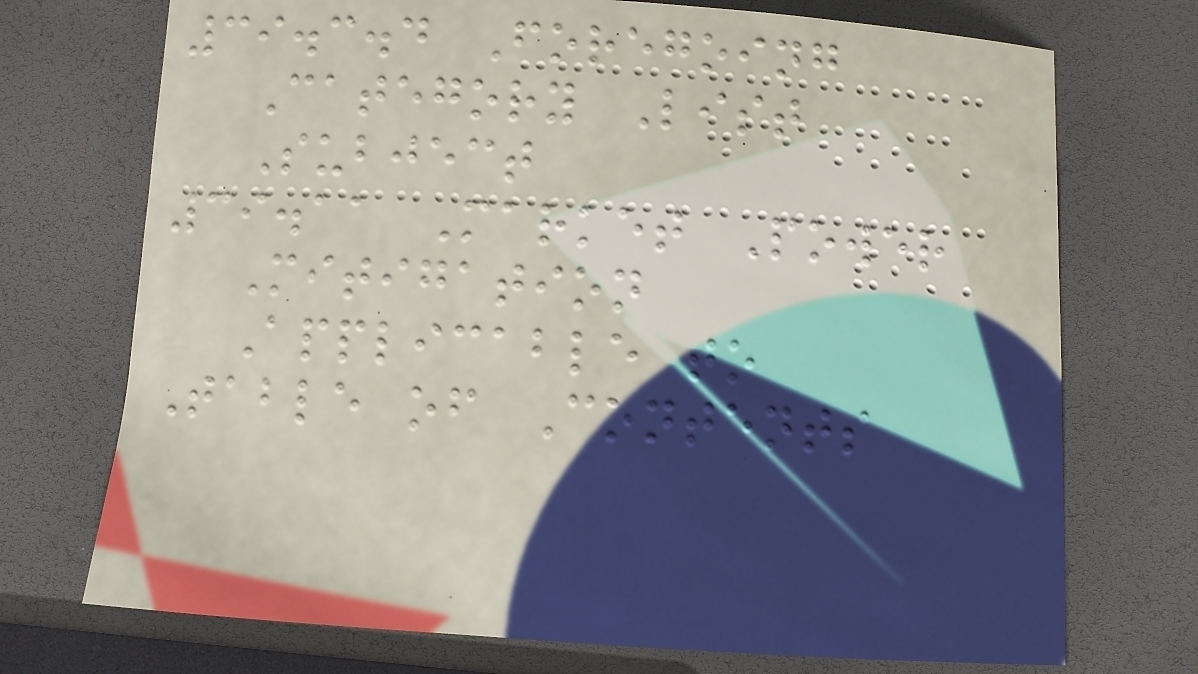39.3.4 Foregoing
Category List
Subject
39.11 Market Power
Mitigation
Applicable to
Table of Contents
